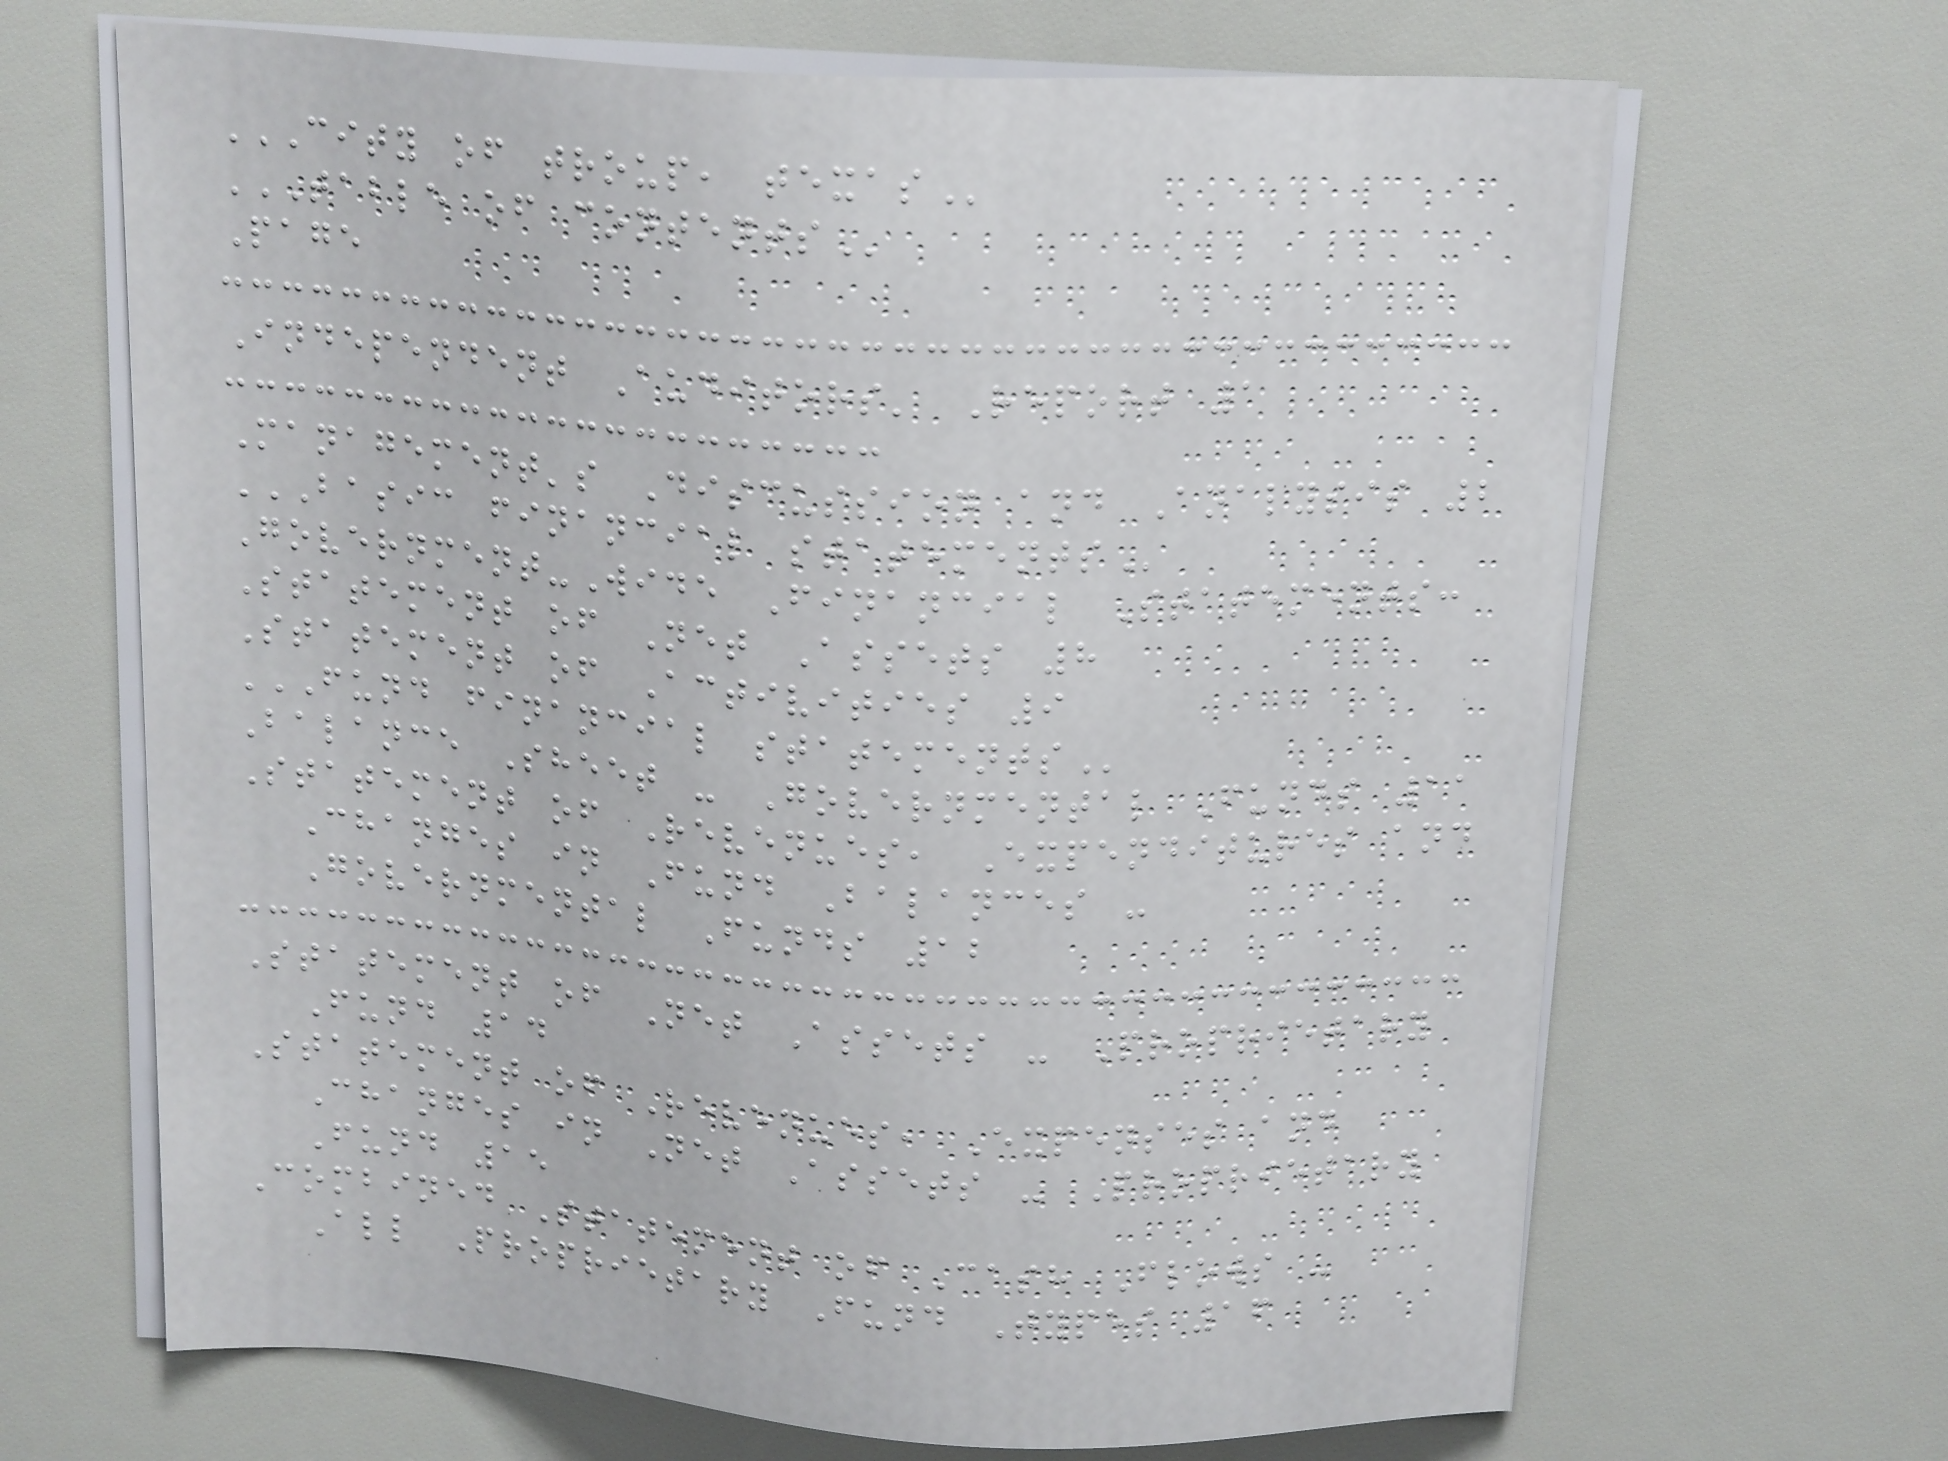CITY OF TROUP, TEXAS
TABLE OF CONTENTS
Page
Independent Auditors' Report 1
Management's Discussion and Analysis 2
BASIC FINANCIAL STATEMENTS
Government-Wide Financial Statements:
Statement of Net Assets 8
Statement of Activities 9
FUND FINANCIAL STATEMENTS
Balance Sheet - Governmental Funds 11
Statement of Revenues, Expenditures and
Changes in Fund Balances -
Governmental Funds 12
Statement of Net Assets - Proprietary
Fund 14
Statement of Revenues, Expenses and
Changes in Net Assets - Proprietary
Fund 15
Combined Statement of Cash Flows -
All Proprietary Fund Types 16
